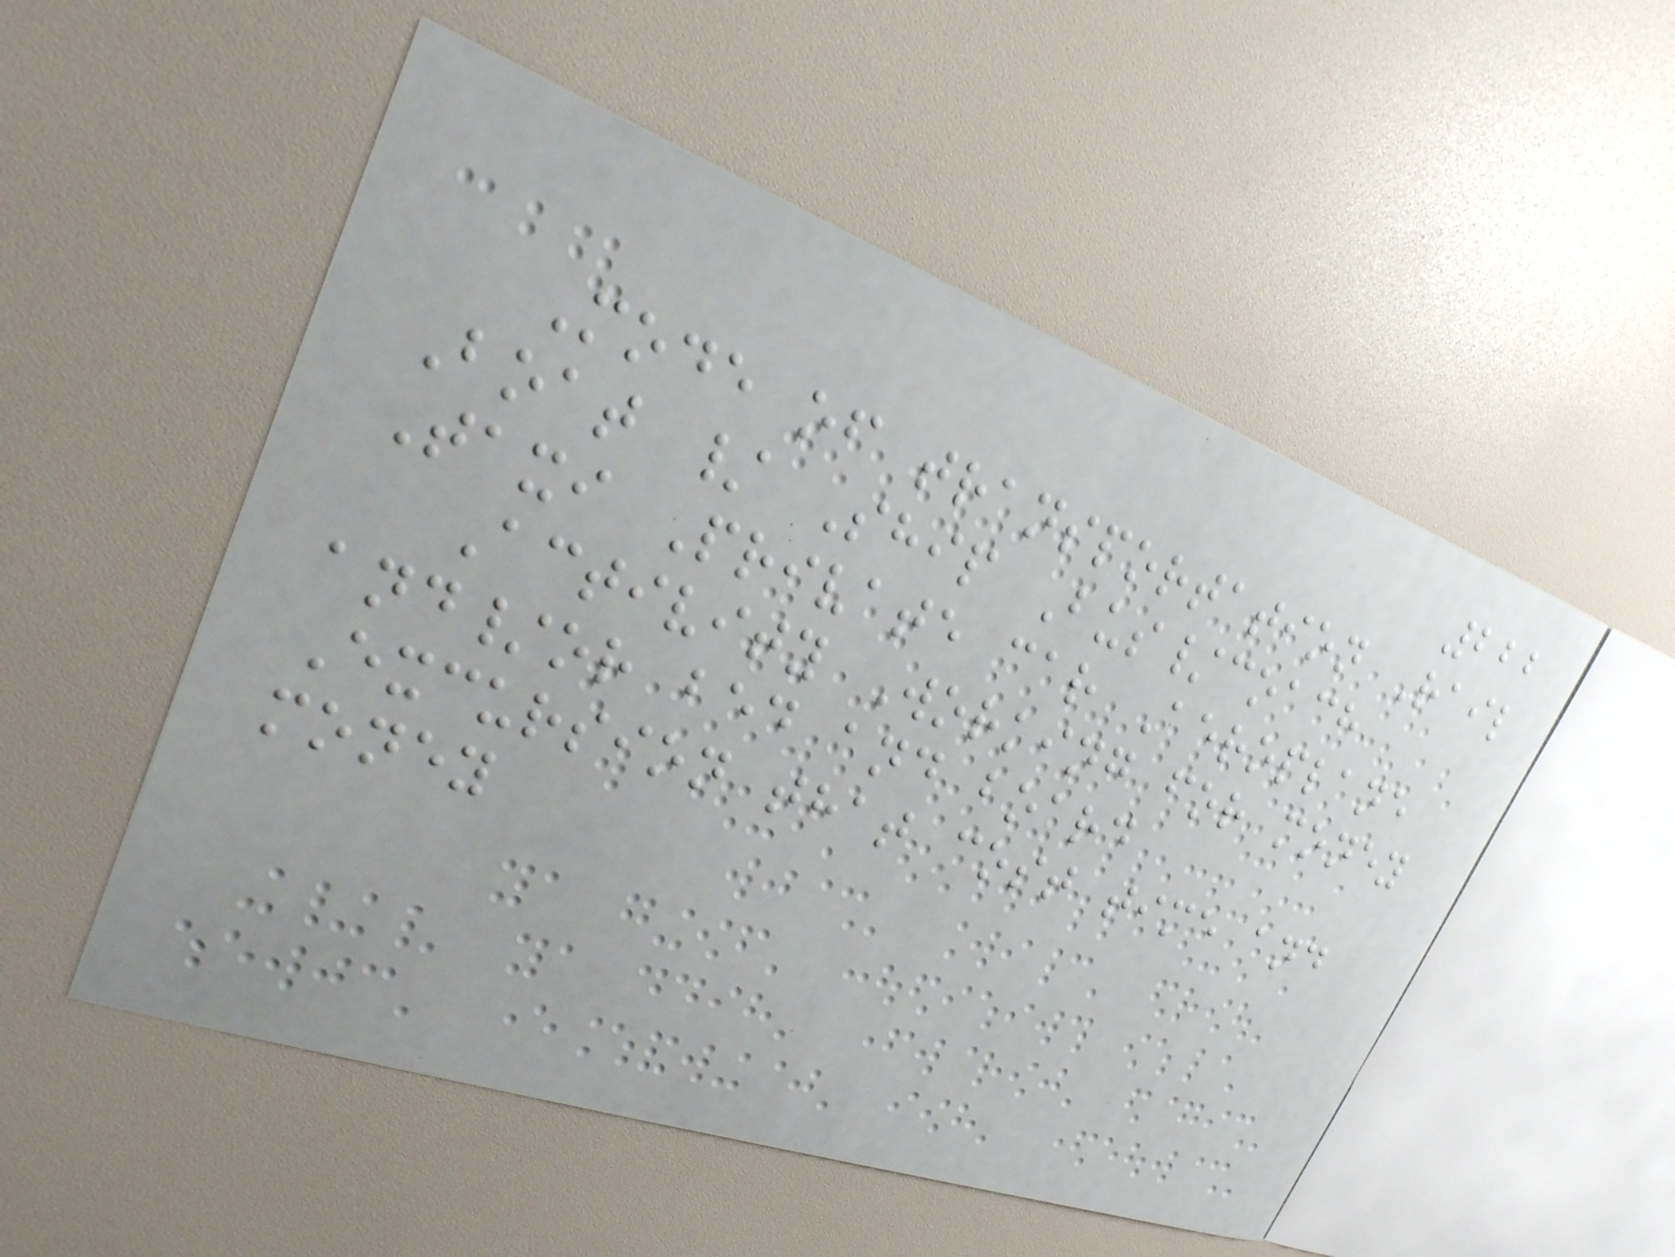222
Mode of transportation Rail
Boat / Ship Bus/coach
Taxi Private car Aeroplane
Activity Working for money
and/or bed and board
Excursion that cost time and
money
